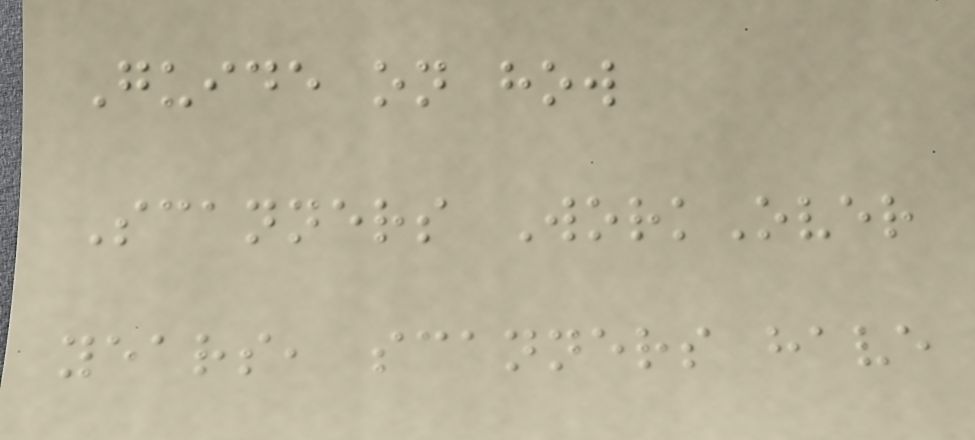Guide on how
Scanners WorkOver
years, scanners have
